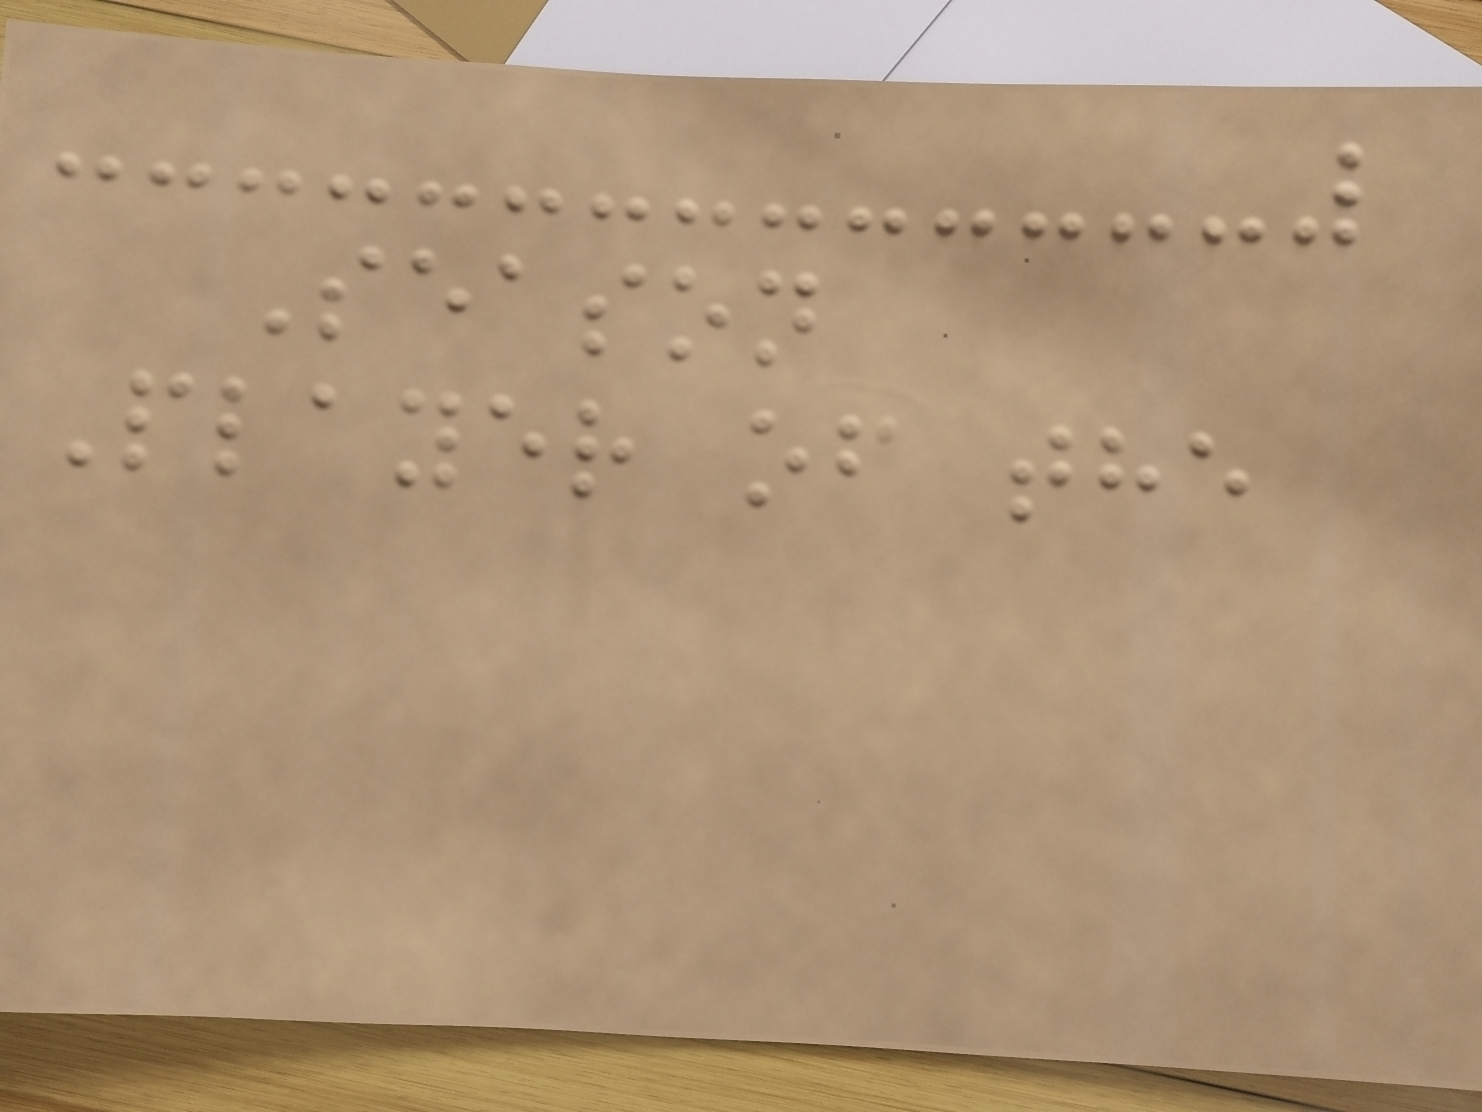Season
Player of the
